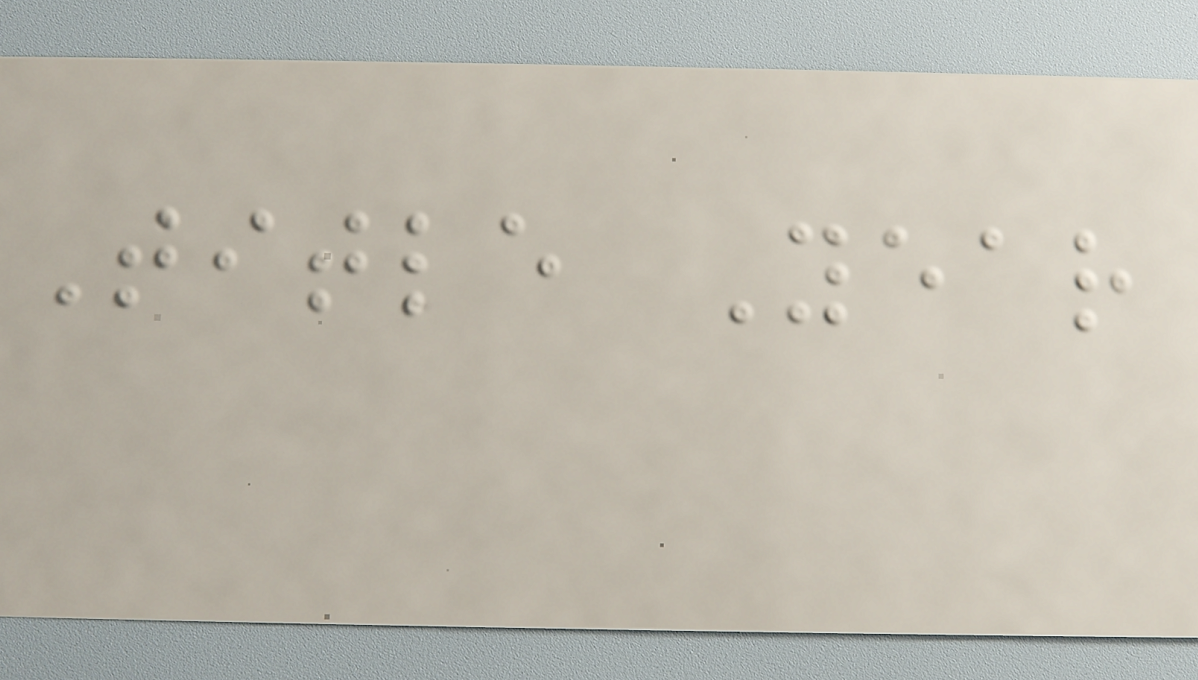Title Year
